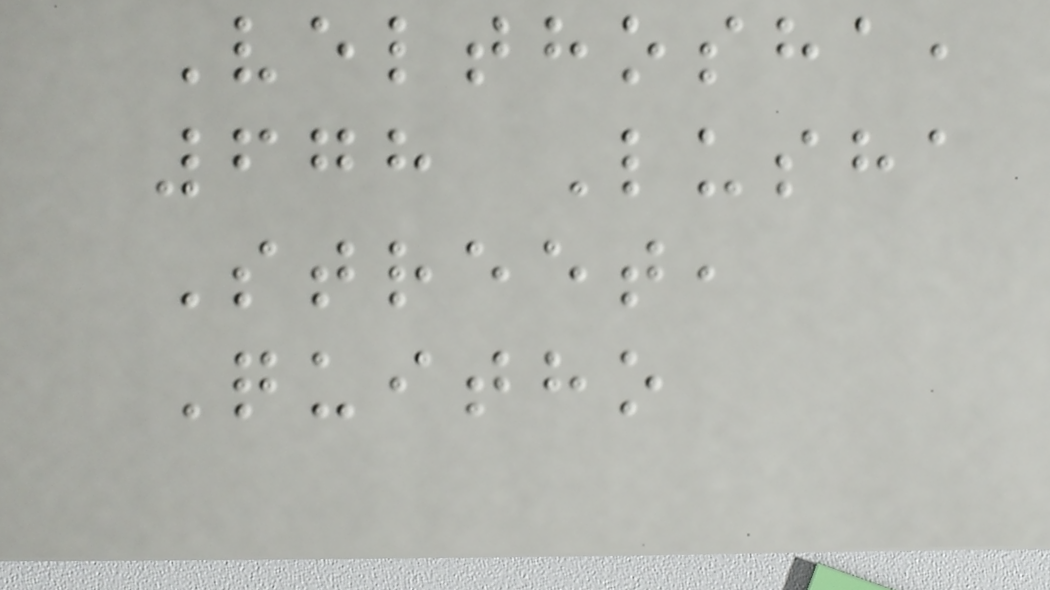Velthosha,
678 Lusha
Street,
Quitho
